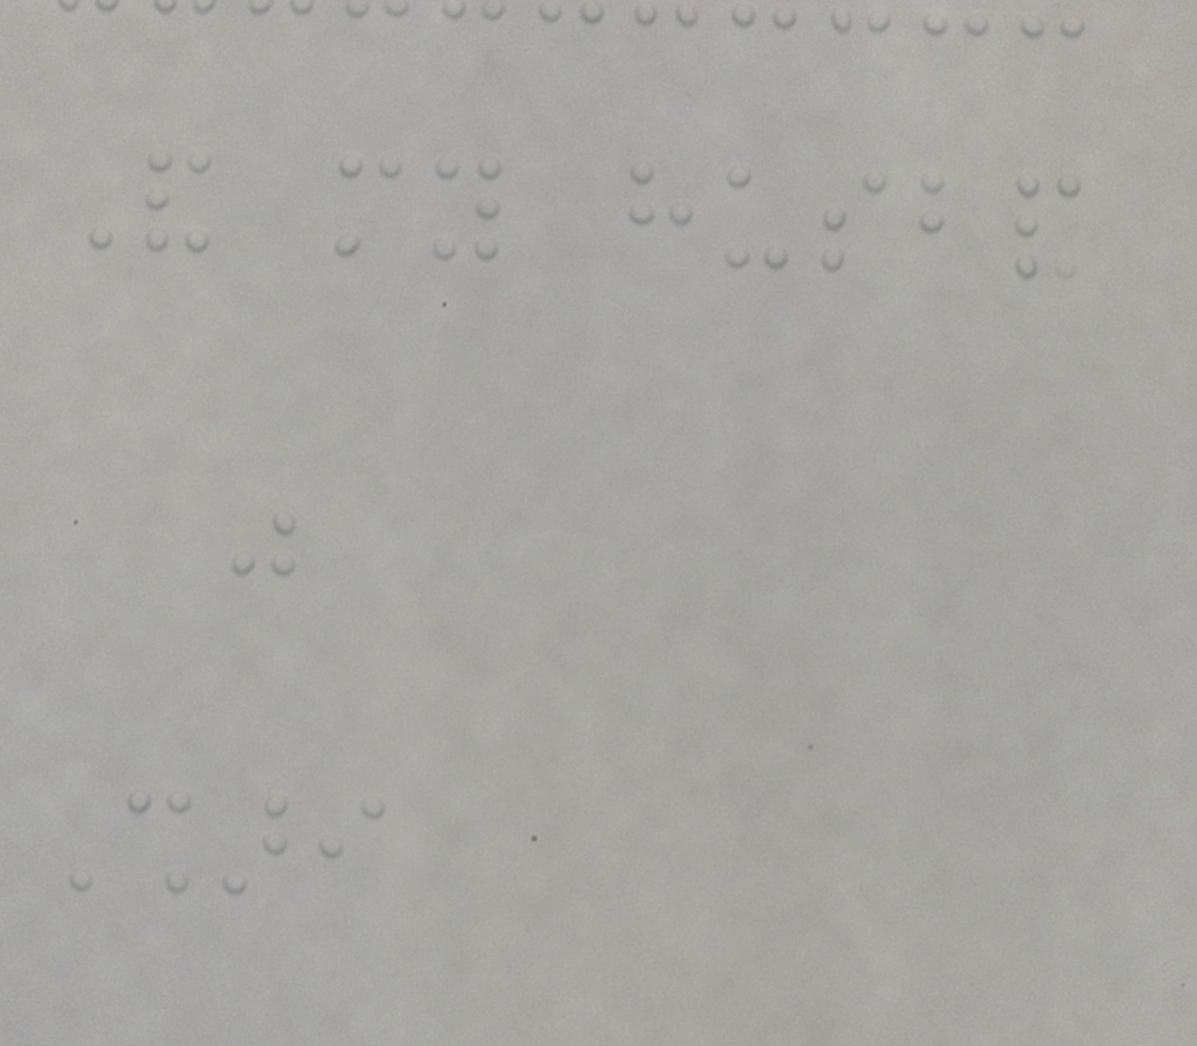And my husband
was
Shari
